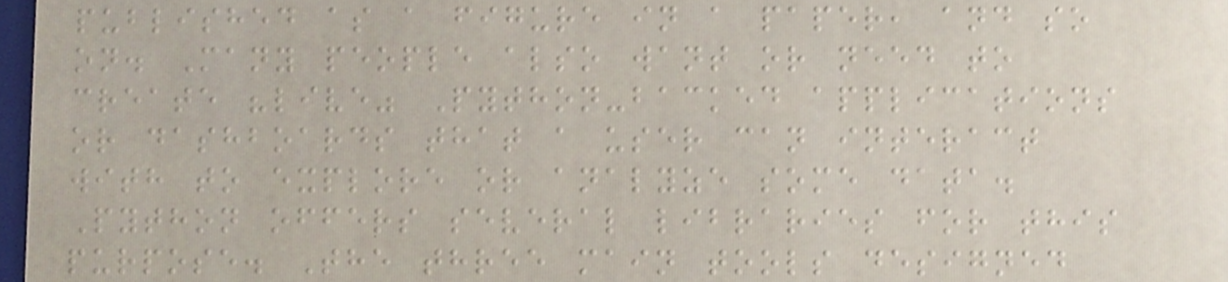published as a figure in a paper, and so
on. Many people also want or need to
create "live" Python-backed applications
or dashboards that a user can interact
with to explore or analyze some data.
Python offers several libraries for this
purpose. The three main tools designed
